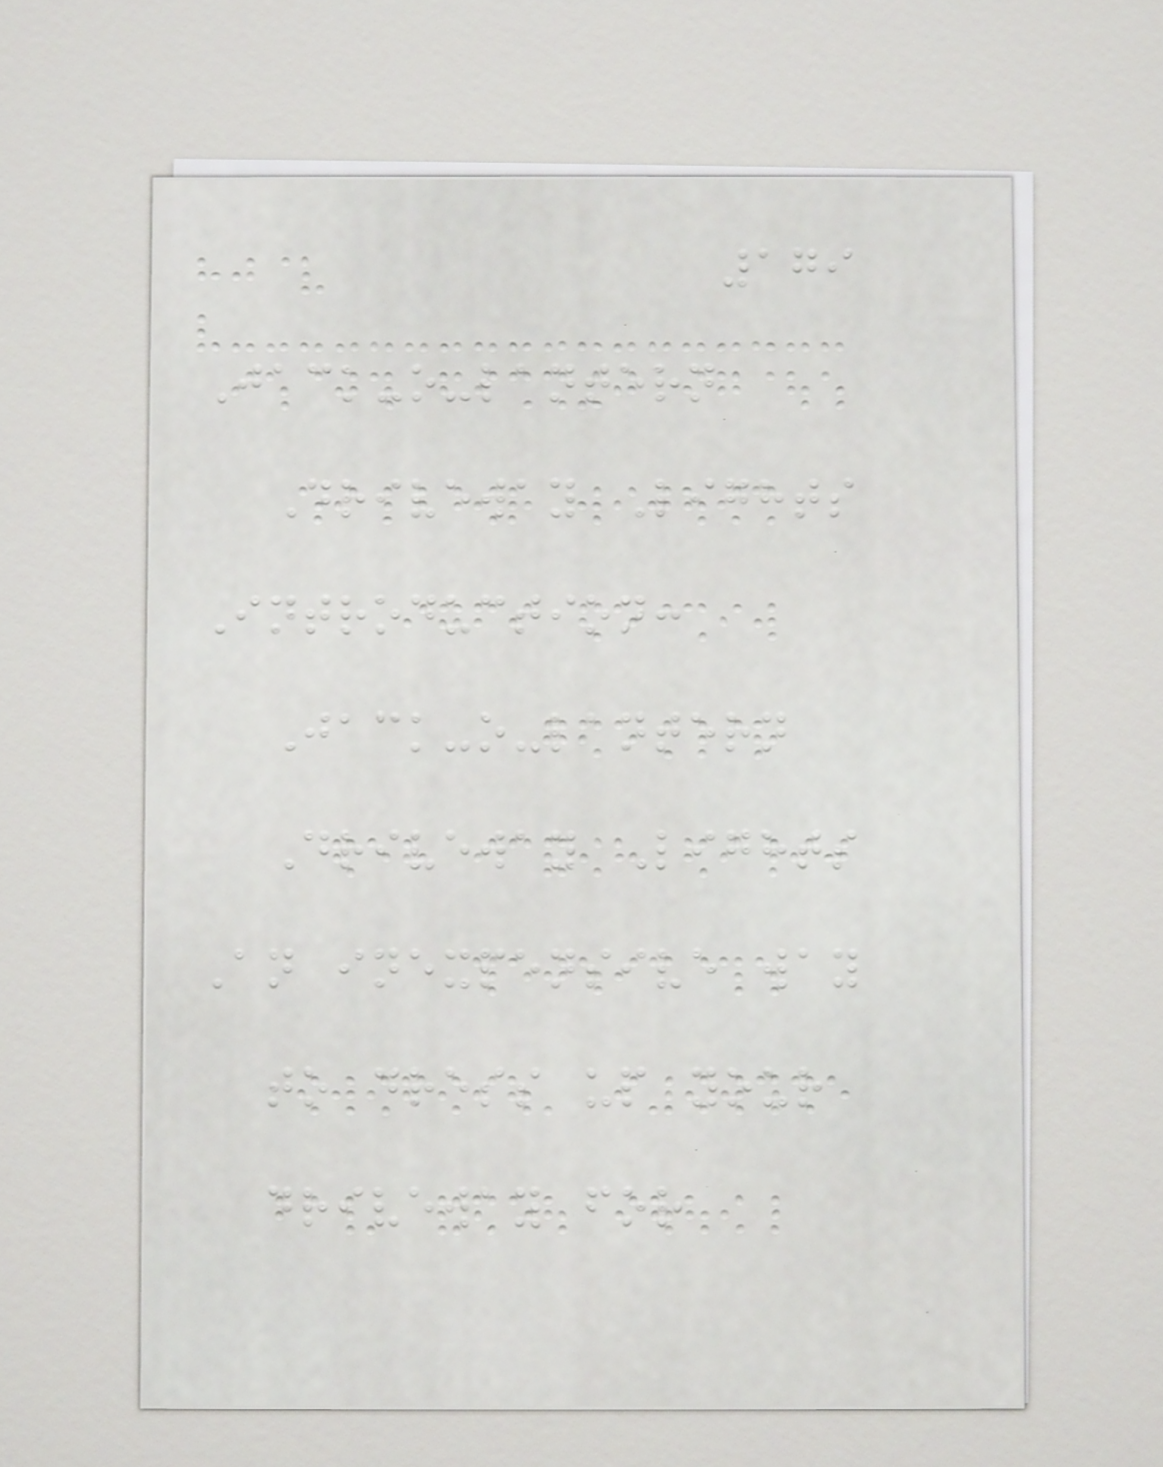179
Jack-o-lantern
Driveway Lights
Introduction:
Jack-o-lantern
Driveway Lights
An inexpensive way
to dress up your
driveway for
